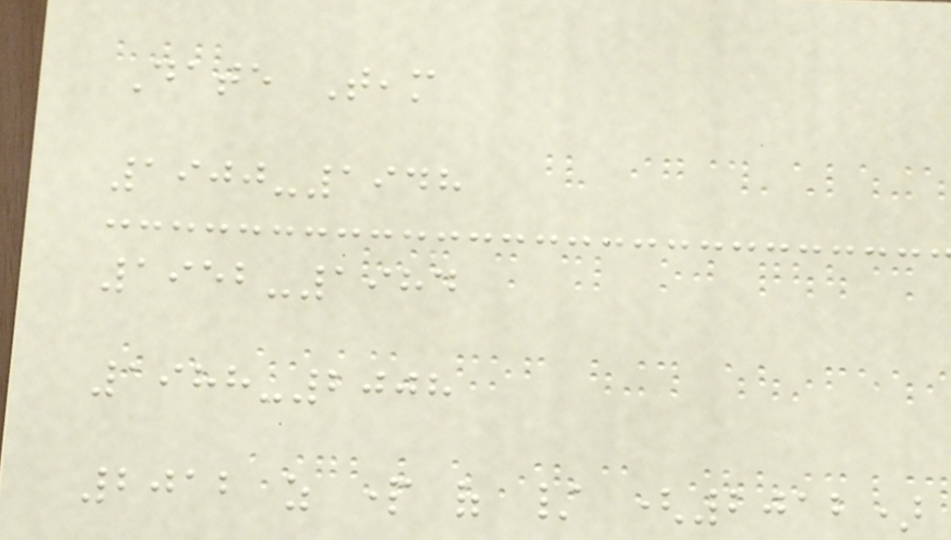Date Team
1900-1948
1952-1984
1988-2008
2012 as part of / (2012)
